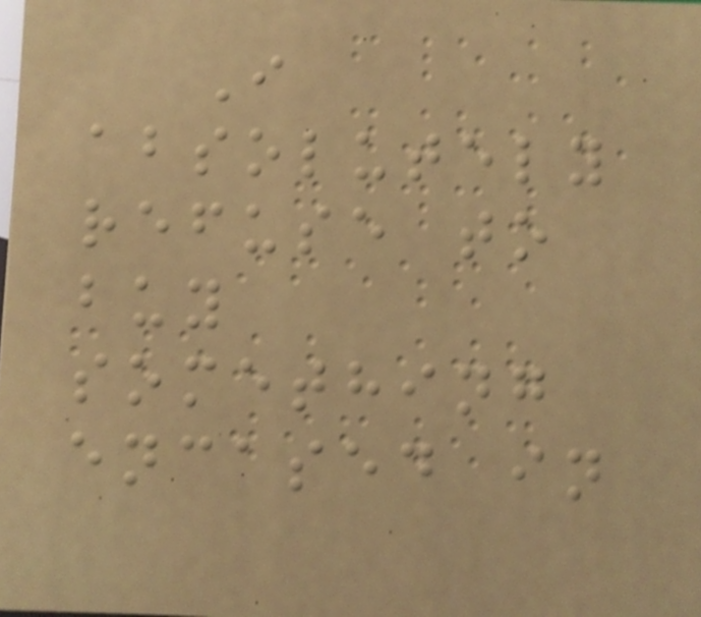I
absolutely
refuse to
buy
something
encased in
